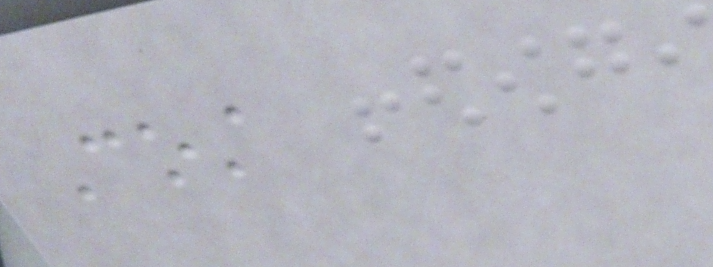Cost
